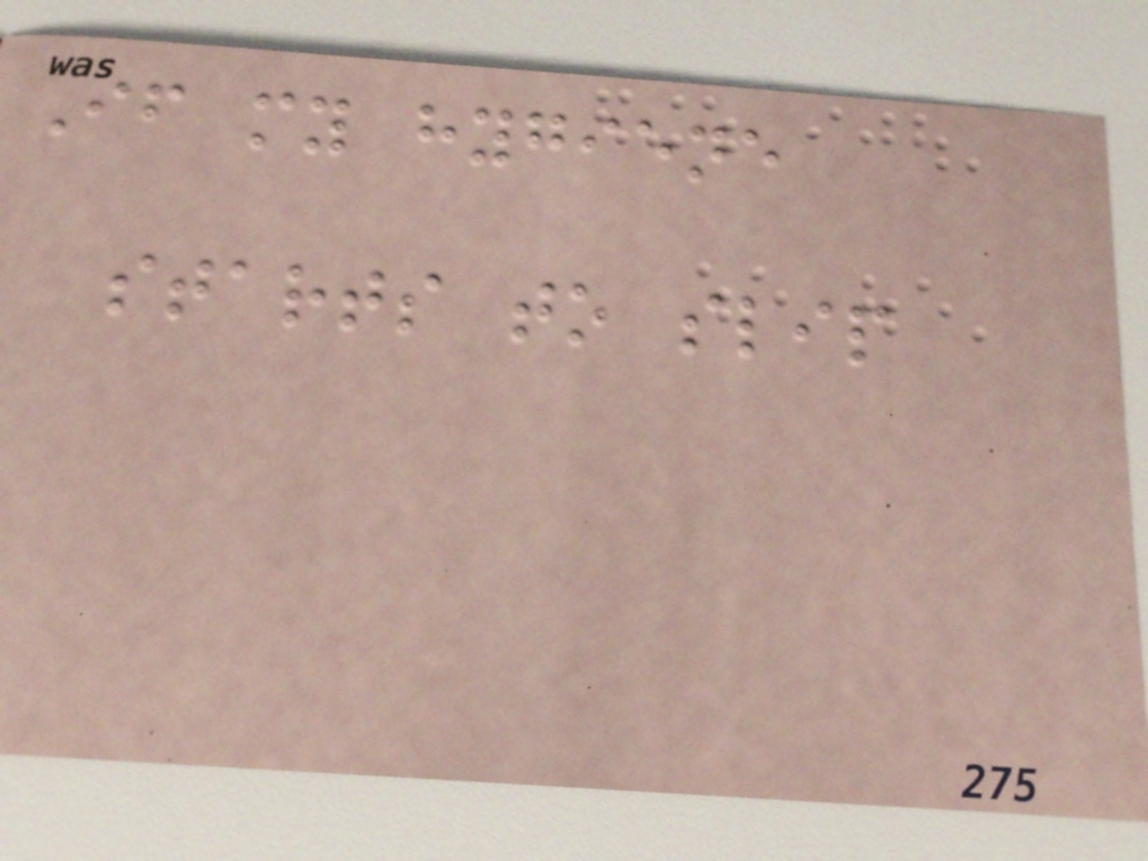If my hygiene
starts to slip
